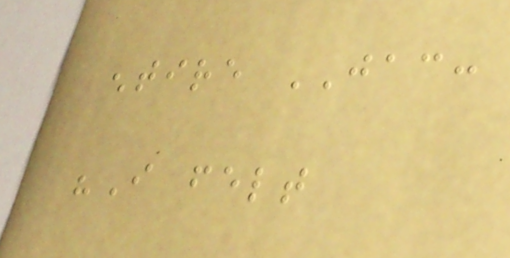entire JAC:
"I felt
